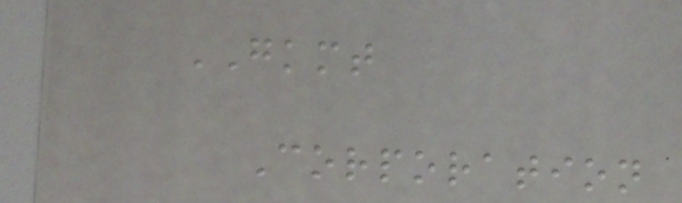GKMT
Corporation
